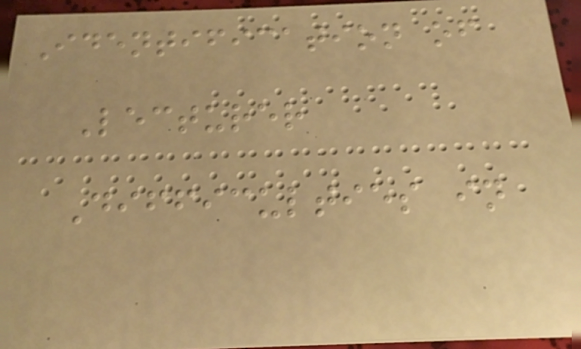Identification of
Lecturer
Difficulties in
